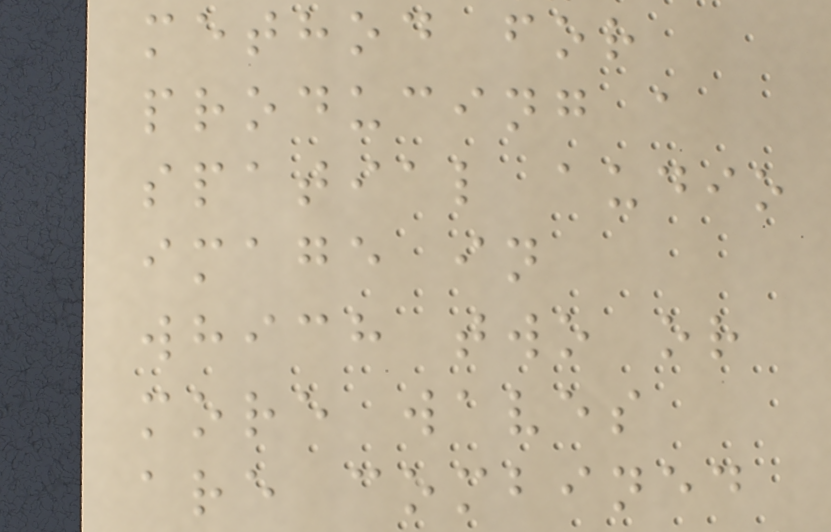method for
producing a
spatial audio
image in
which two or
more waves
are combined
